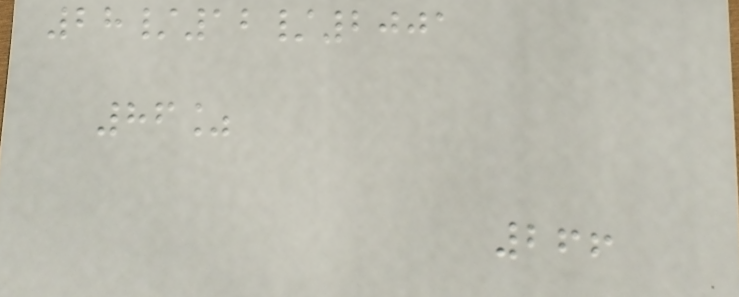28/12/2001
86%
266
